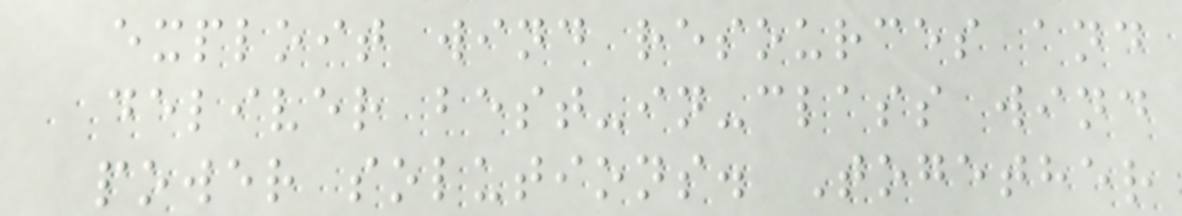exploit wind resources and
deliver best-in-class wind
power solutions. Together
